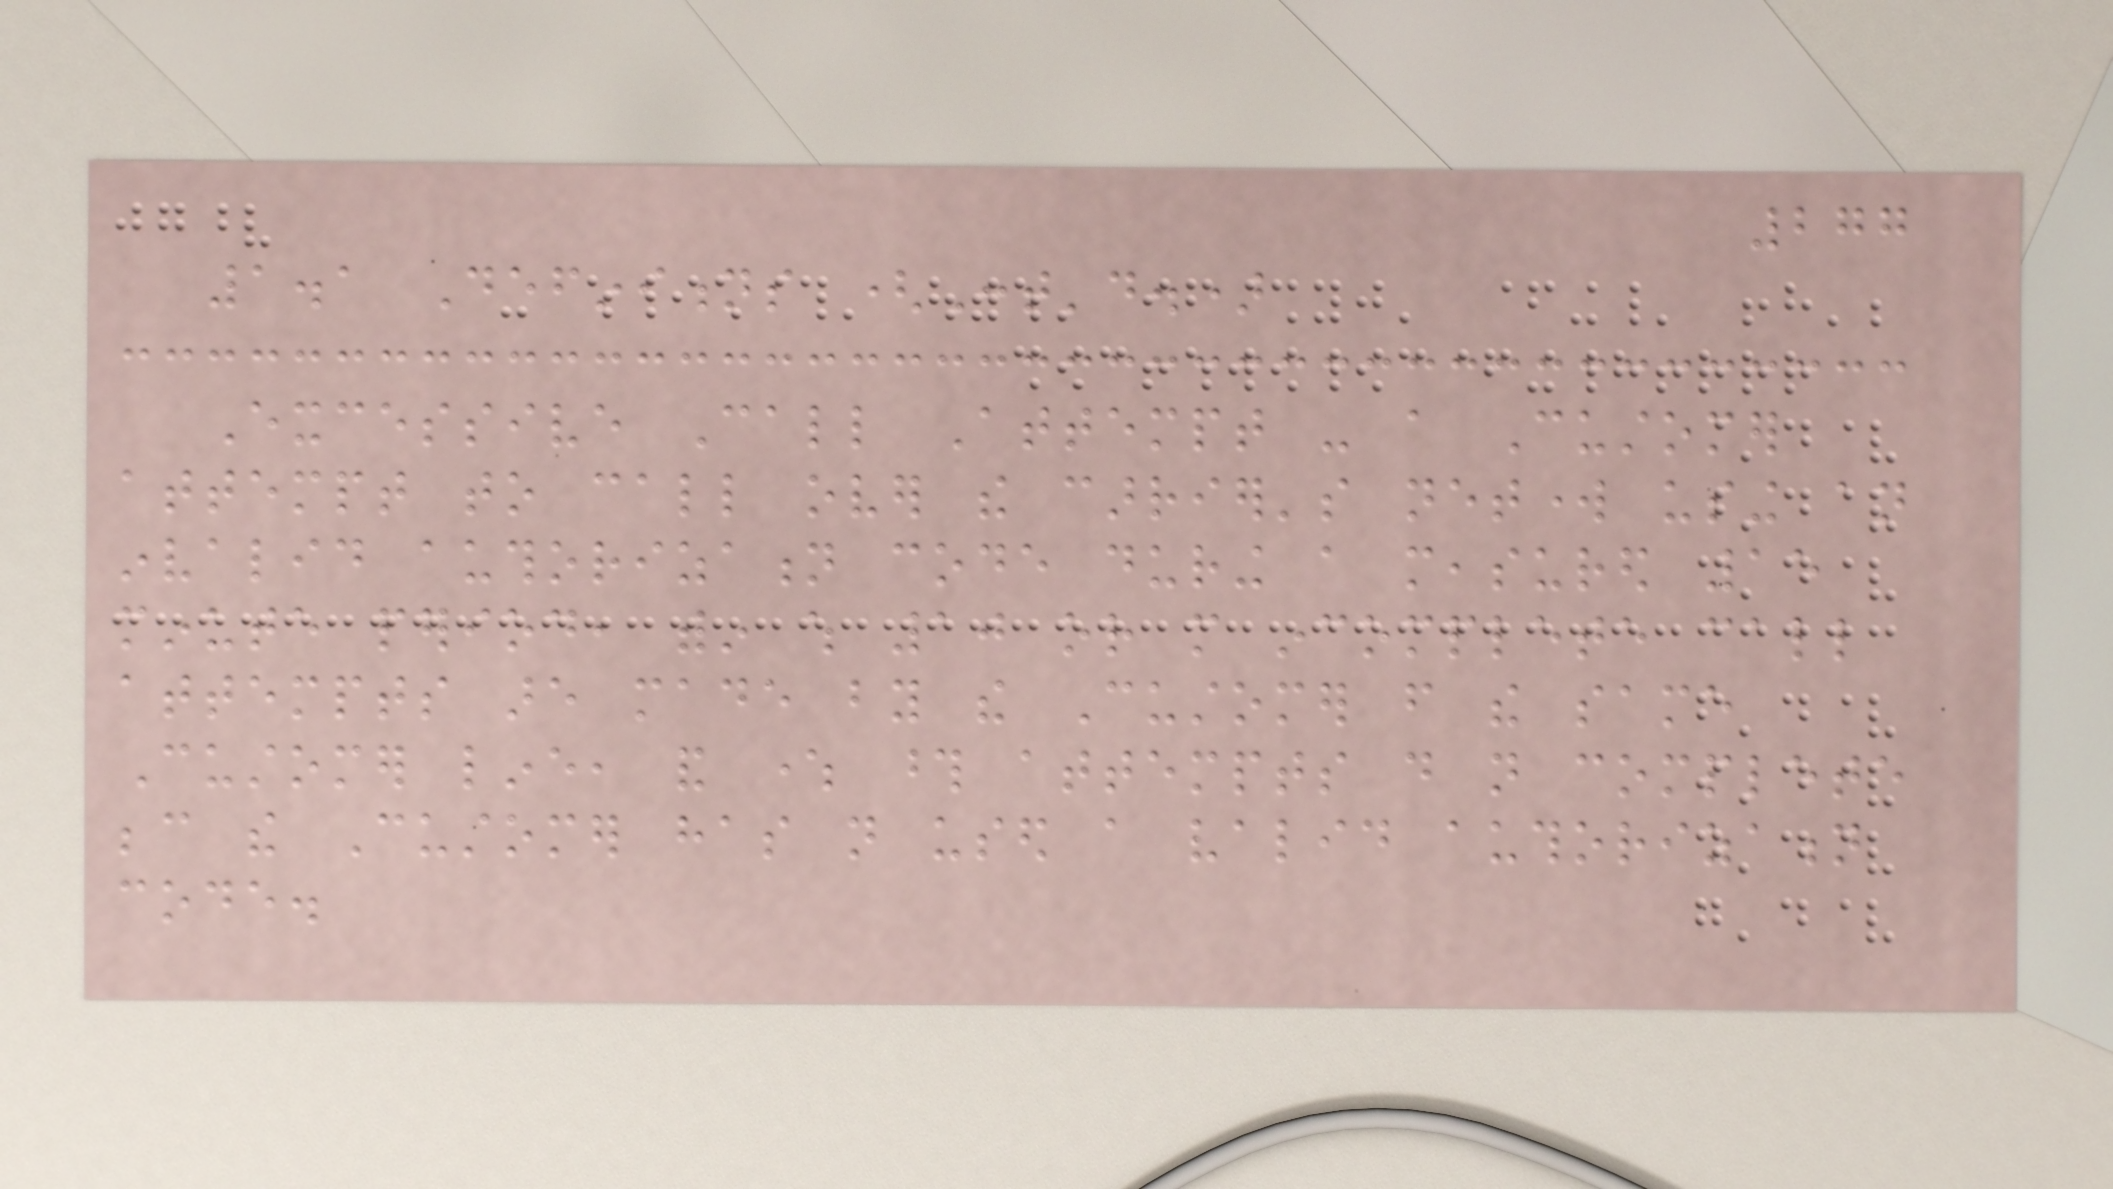277
1.1 Definitions (Cont'd.)
Excessive Call Attempt - a Customer
attempt to call over the carrier's network using an
invalid authorization code during a measured 15
minute period, within which 10 or more incomplete call
attempts are made by the Customer from the same
Customer line, and where those attempts do not complete
because the Customer has not used a valid authorization
code.
